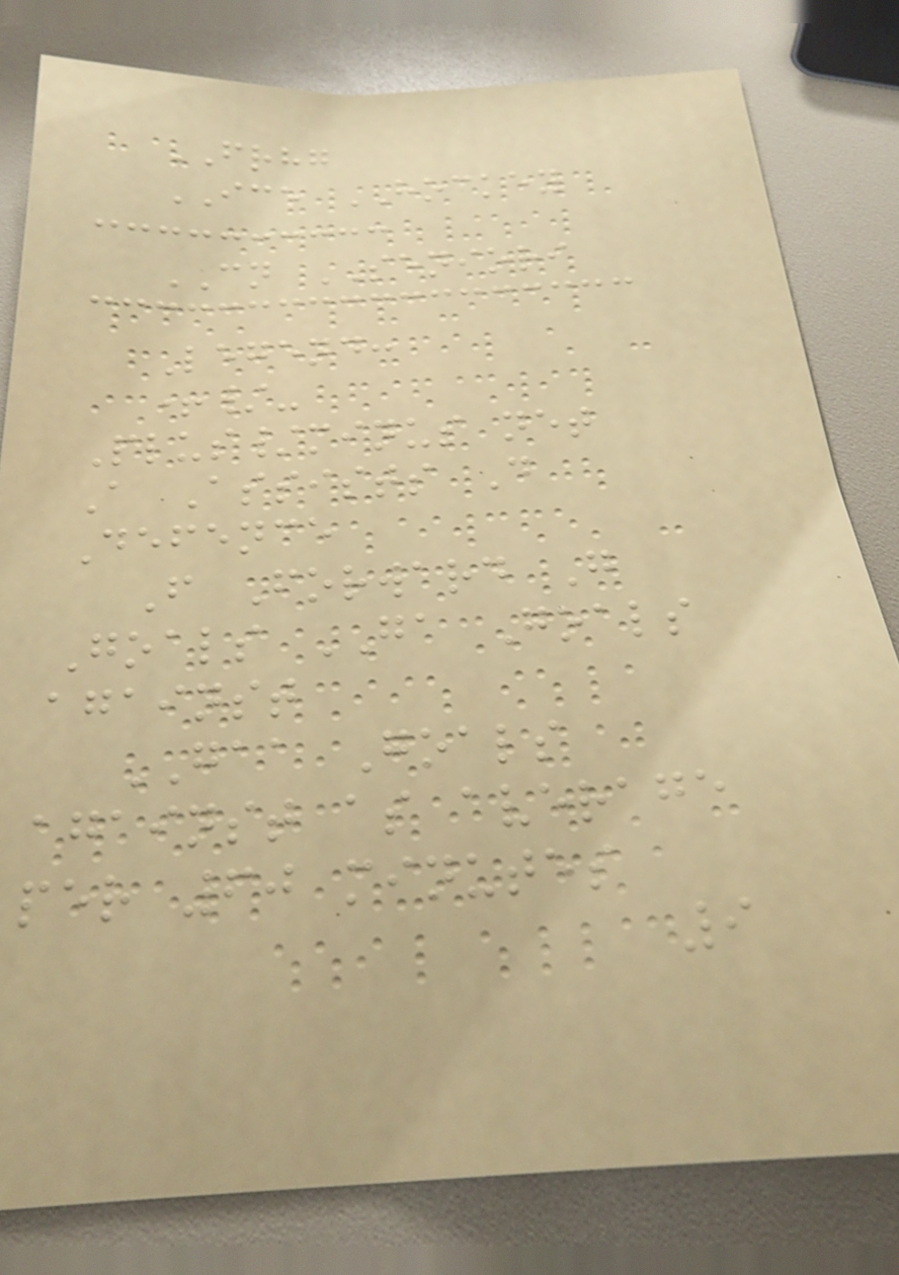FRHG
ICE HOCKEY
CN SENIORI
Legend:
+/-
Plus/minus net
A Assists D
Defence
F Forward G
Goals GA Goals
against
GAA Goals
against as average
per 60 minutes
9
